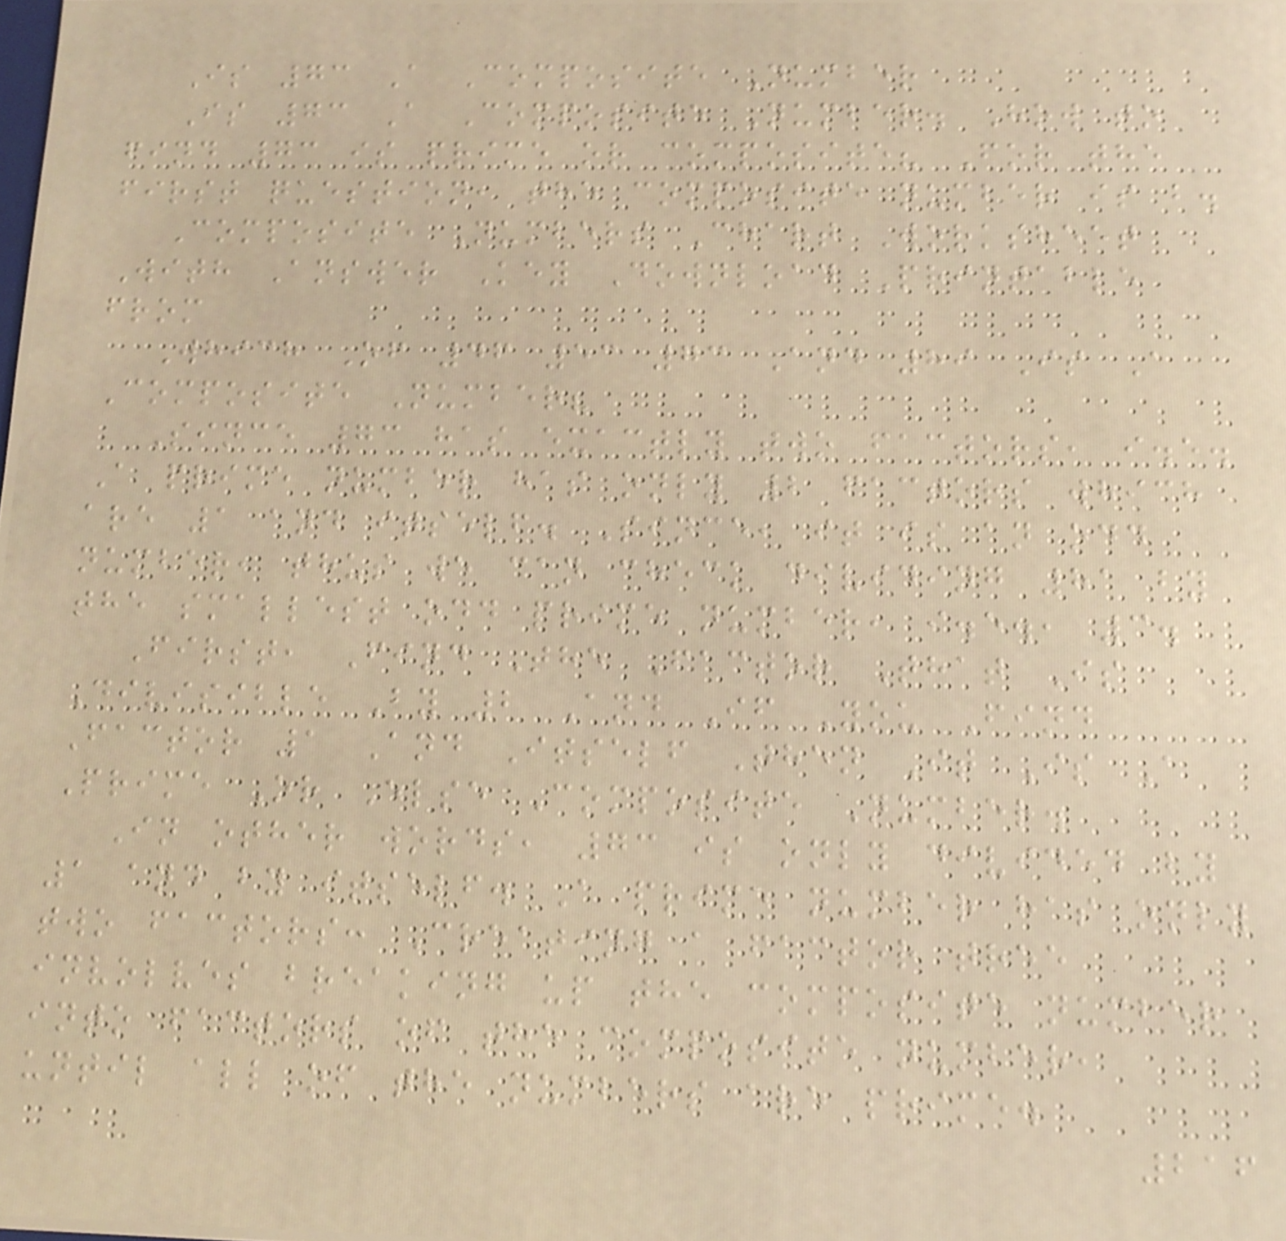Is 73 A Composite Number
Is 73 A Composite Number. How to
find 73 is prime or composite? For the
first question, the composite number is b.
Composite Numbers Chart Worksheet
With Answer Key Download Printable
from
Which Of 46 53 73 And 89 Is A
Composite Number?
Since 73 has exactly two factors, i.e.
A prime number has only 2 factors which
are 1 and itself. Since, it is an odd
number, thus we can check dividing 81 by
the smallest odd prime number, i.e., 3.
First, Find The Factor That Is
Divisible By 2 And If You Find
Factor 1 And Itself Then It Is A
Prime Or Else Composite Number.
In other words, 73 is only divided by
1 and by itself. A prime number has only
two factors: Creating a factor tree
involves breaking up the composite number
into factors of the composite number,
until all of the numbers are prime.
216
